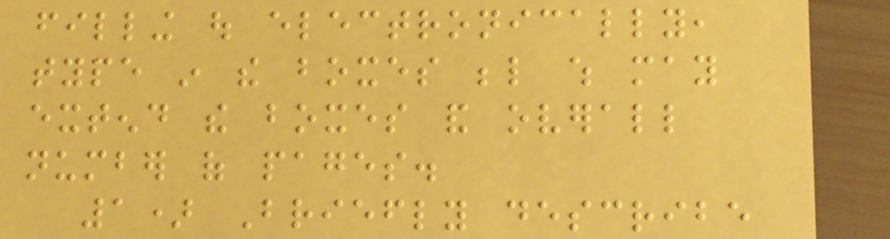filling out electronically,
type in the boxes below which may
extend the boxes and overall
number of pages.
1) Briefly describe
